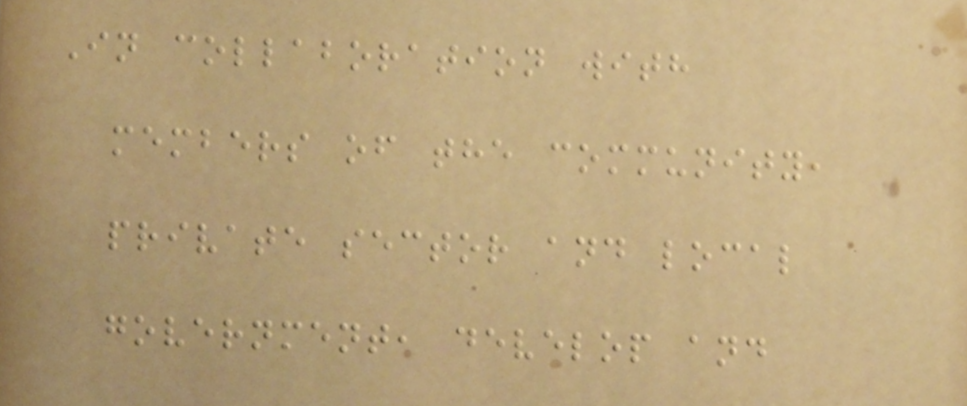In collaboration with
members of the community,
private sector and local
government, develop and
